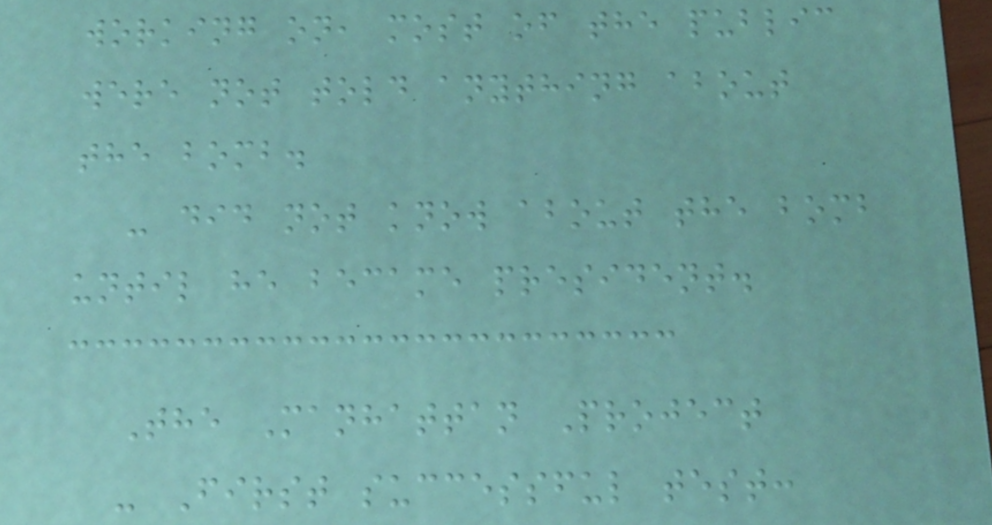working on, most of the public
were not told anything about
the bomb.
- did not know about the bomb
until he became president.
The Manhattan Project
- First successful test:
